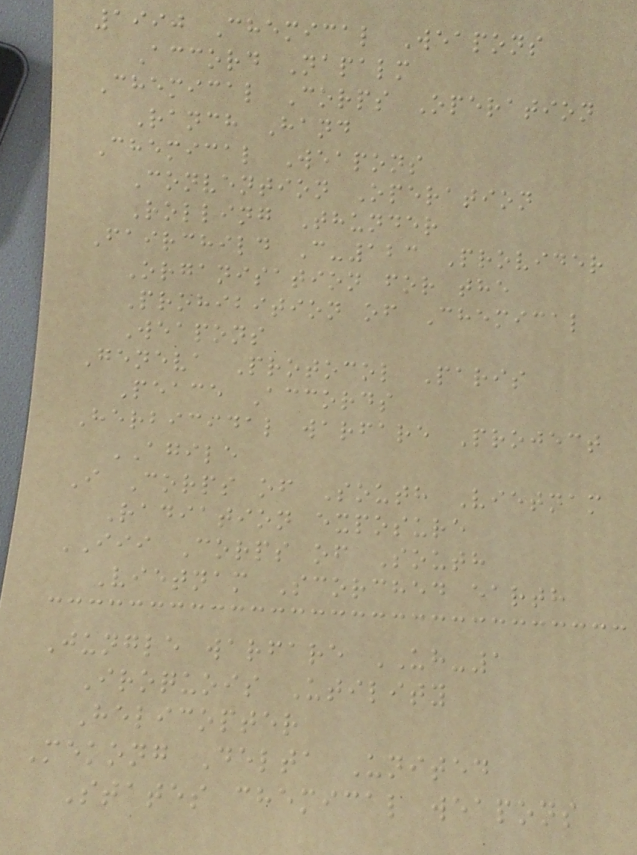1990 Chemical Weapons
Accord Napalm
Chemical Corps Operation
Ranch Hand
Chemical Weapons
Convention Operation
Rolling Thunder
Fairchild C-123 Provider
Organisation for the
Prohibition of Chemical
Weapons
Geneva Protocol Paris
Peace Accords
Herbicidal warfare Project
AGILE
I Corps of South Vietnam
Radiation exposure
III Corps of South
Vietnam Scorched earth
Jungle warfare UH-1
Iroquois Utility
Helicopter
Mekong Delta United
States chemical weapons
